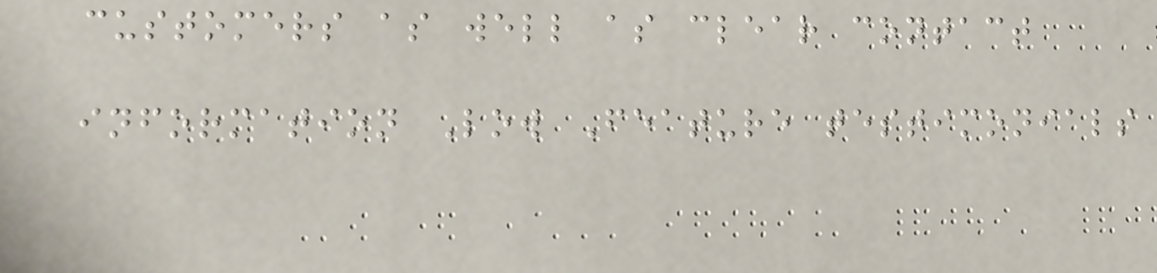customers as well as clear contact
information Low Feature testimonials
